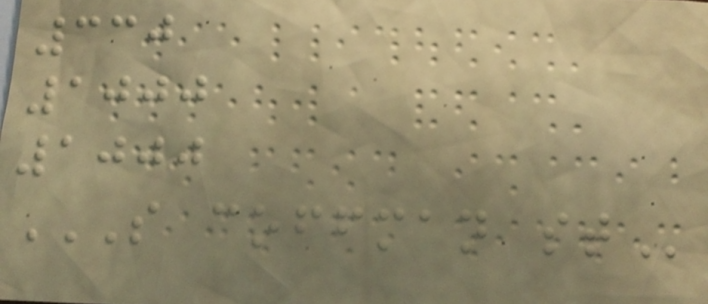330
1000
1000
S COFFMAN ST
